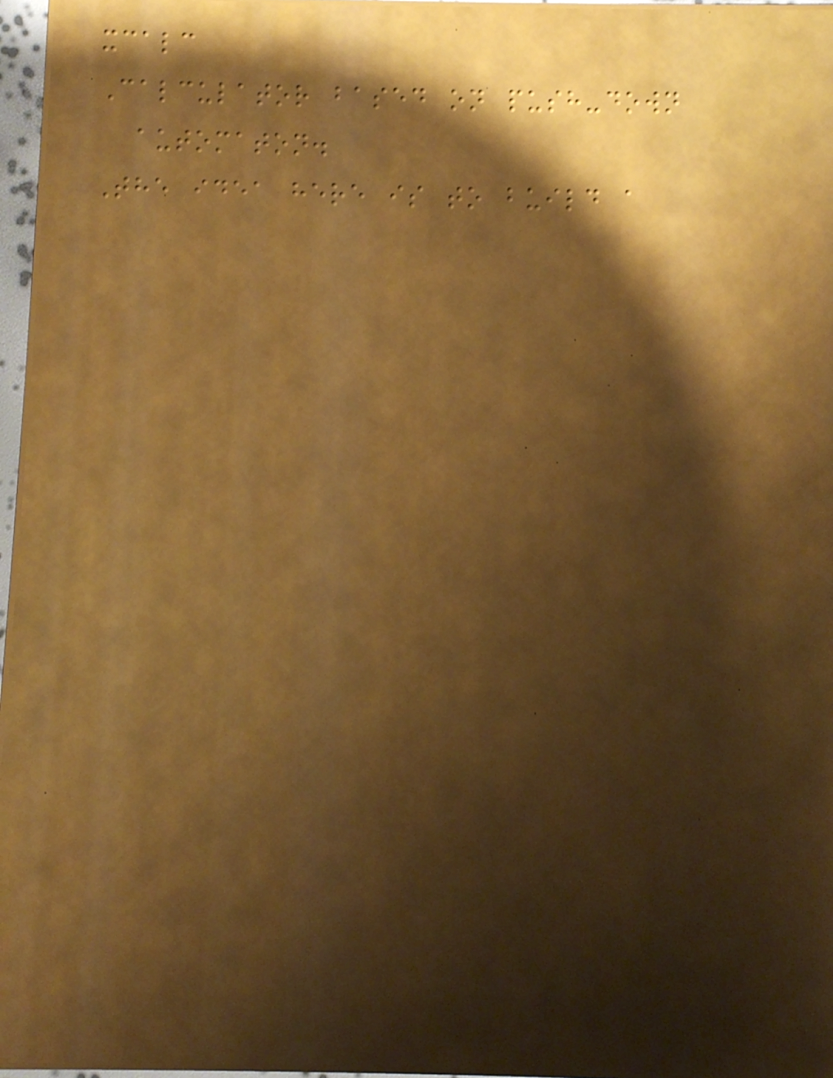xcalc
Calculator based on push-down
automaton.
The idea here is to build a
